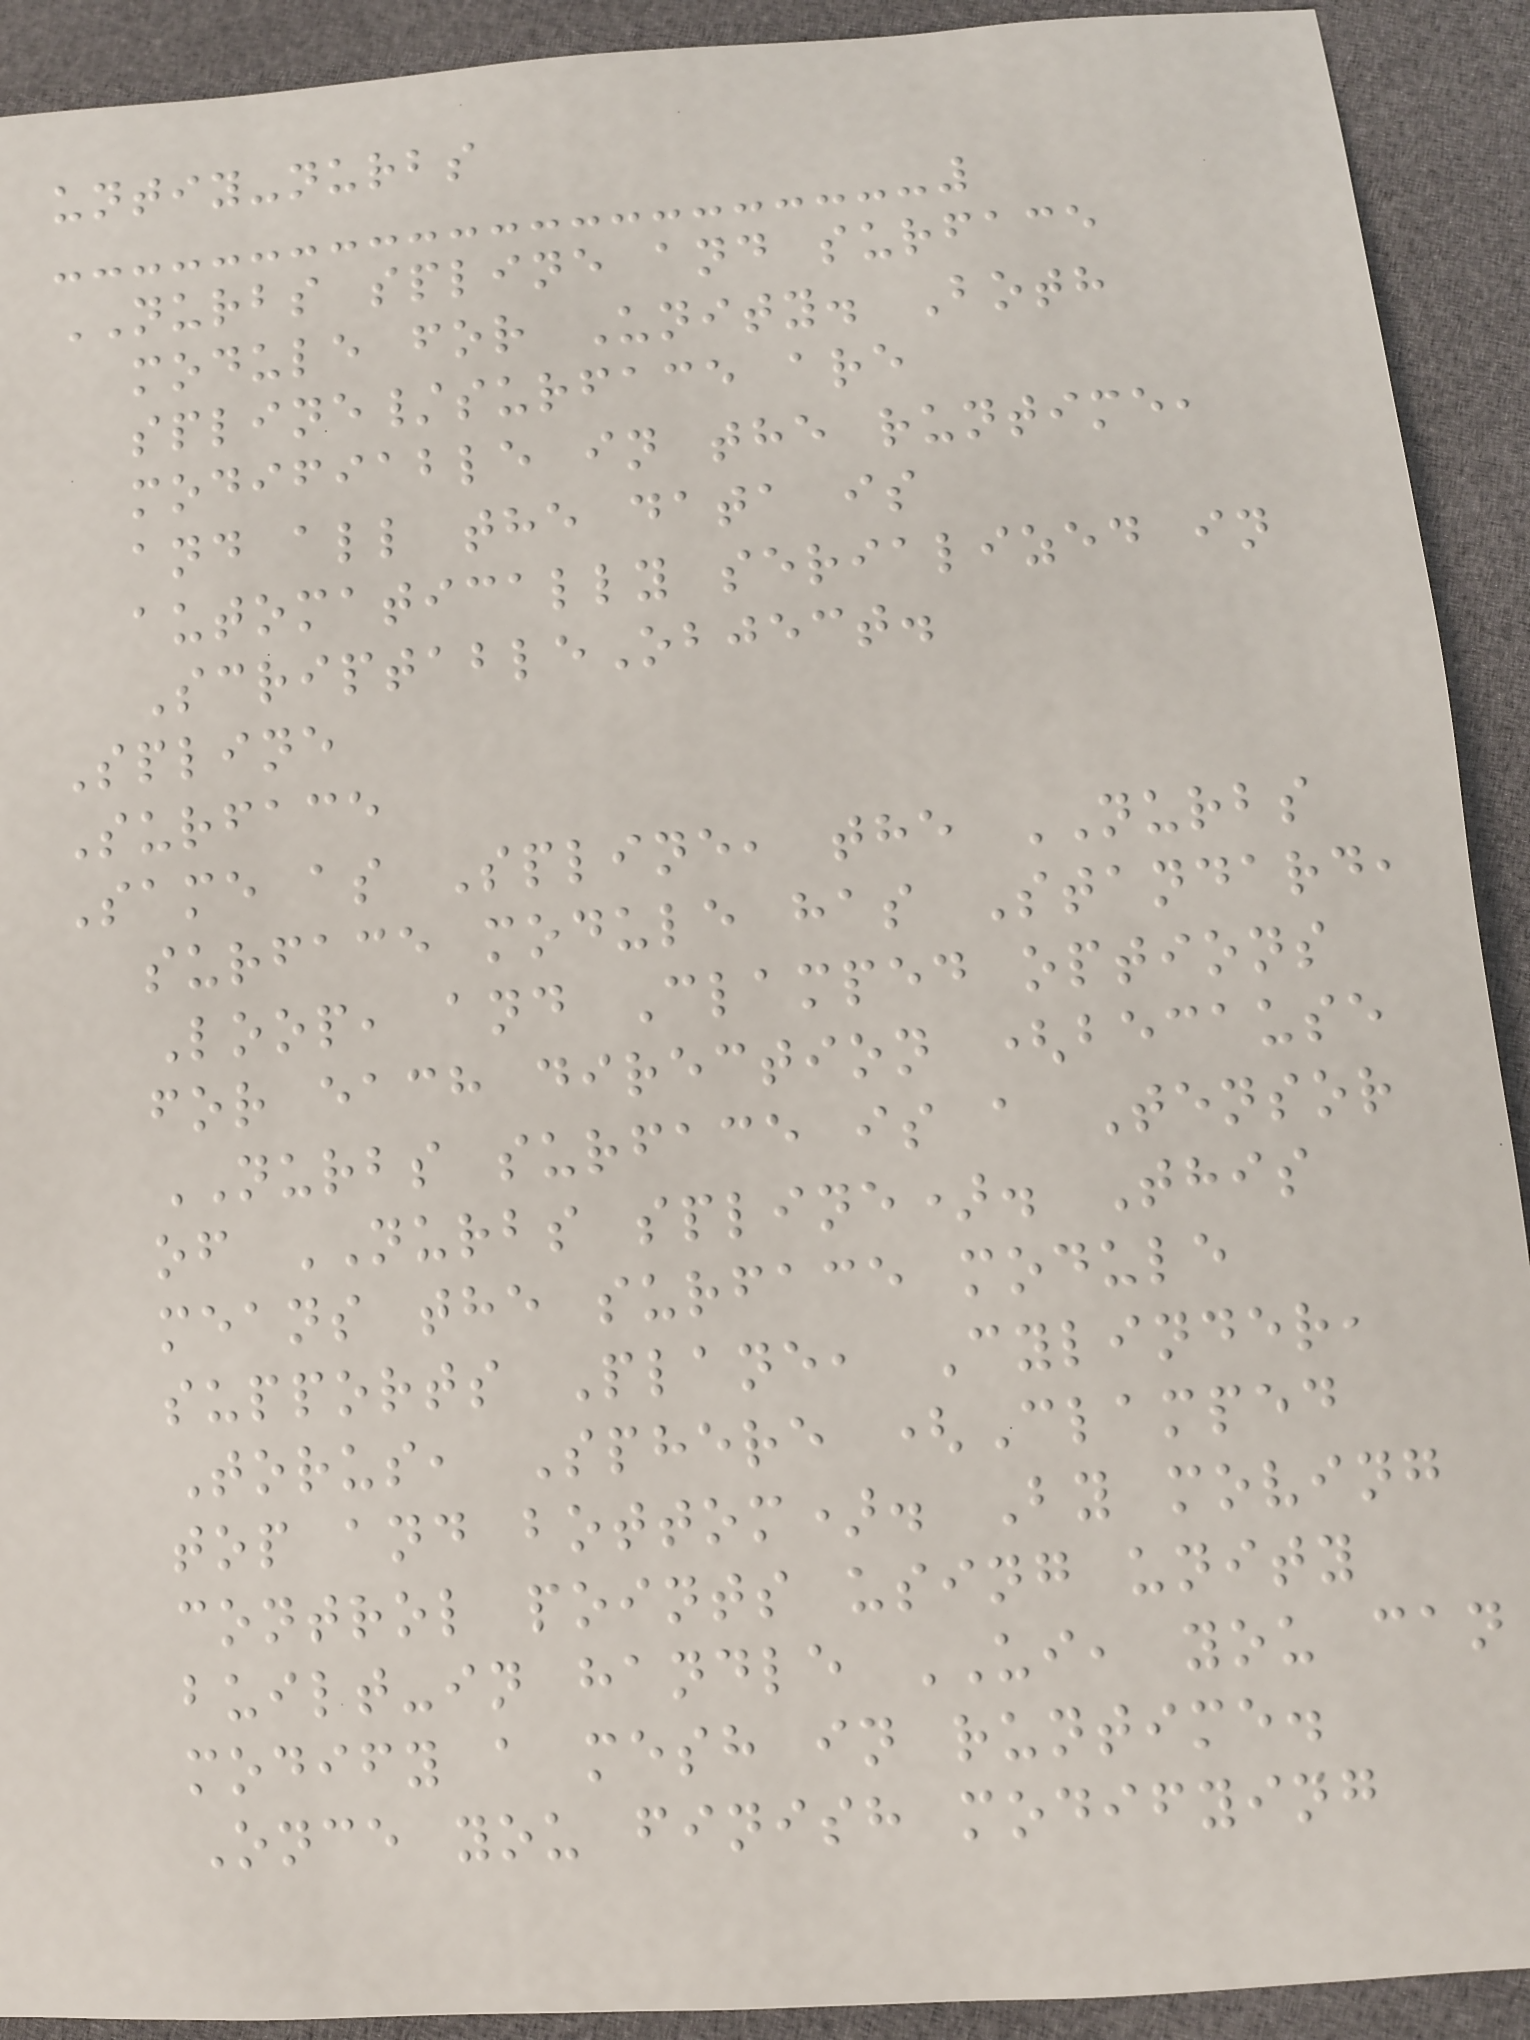untiy-nurbs
NURBS spline and surface
module for Unity. Both
spline/surface are
modifiable in the runtime,
and all the data is
automatically serialized in
ScriptableObject.
Spline
Surface
Same as Spline, the NURBS
surface module has Standard,
Loop, and Clamped options
for each direction (because
NURBS surface is a Tensor
of NURBS spline). This
means the surface module
supports Plane, Cylinder,
Torus, Sphere (Clamped
top and bottom). By moving
control points using unity
built-in handle UI, you can
modify a mesh in runtime.
Once you finish modifying
